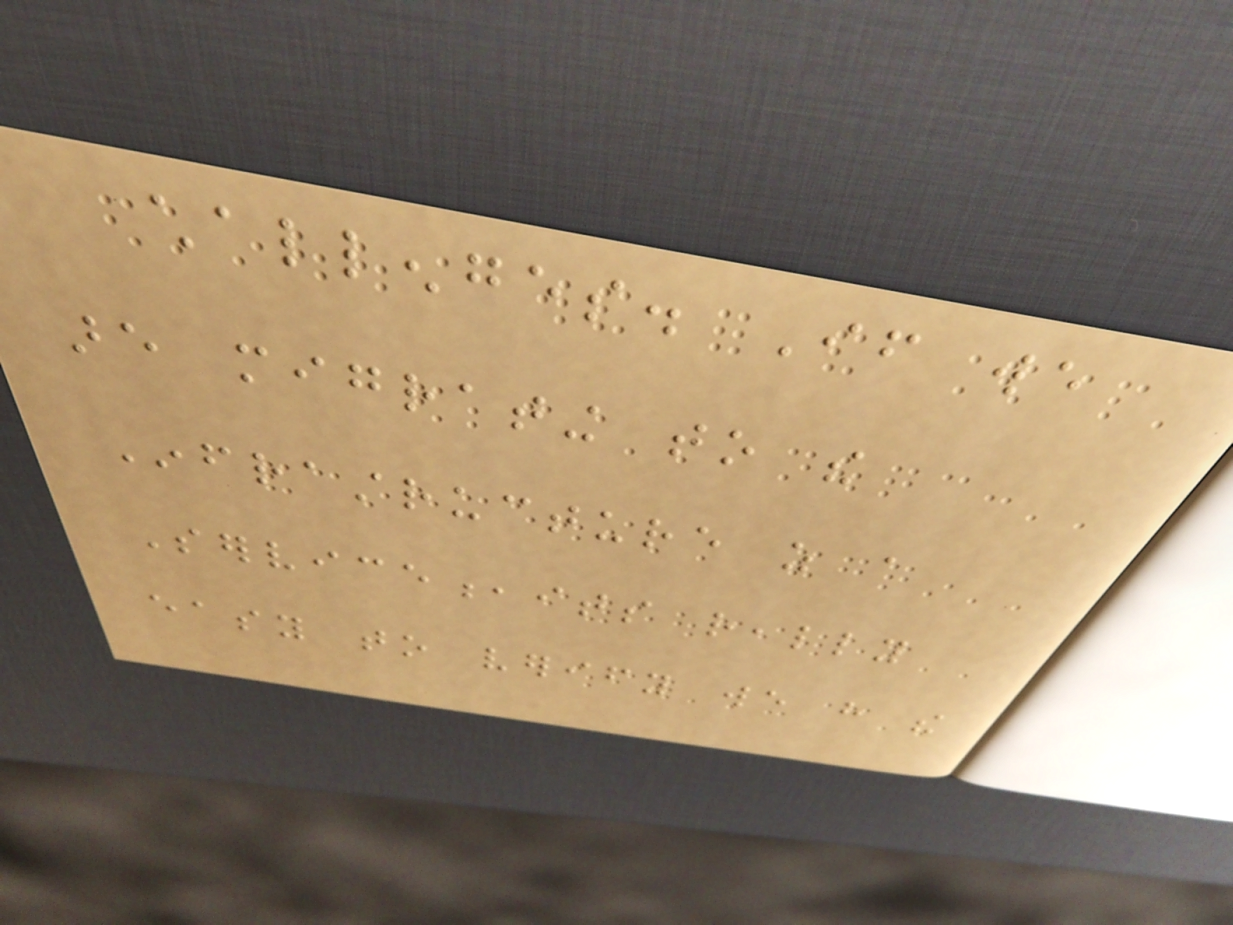challenges. If we
are migrating to the
Infrastructure as a
Service,its really
easy to verify we have the
